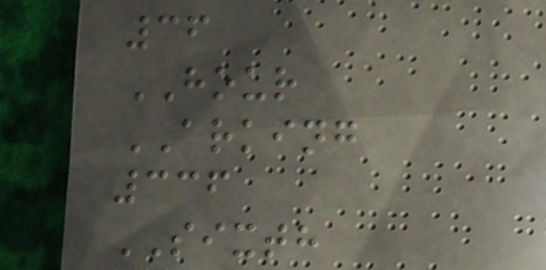36
HOUR
ARKING
336
SIXTH
